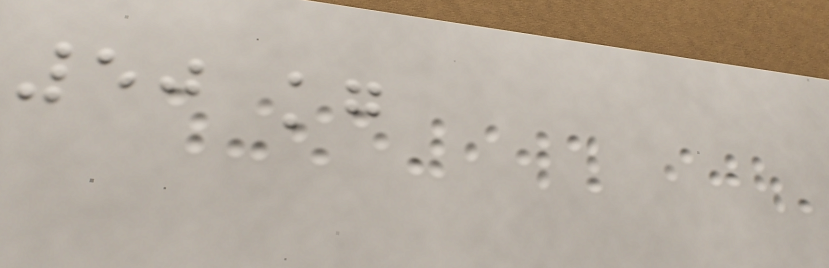50 kg
